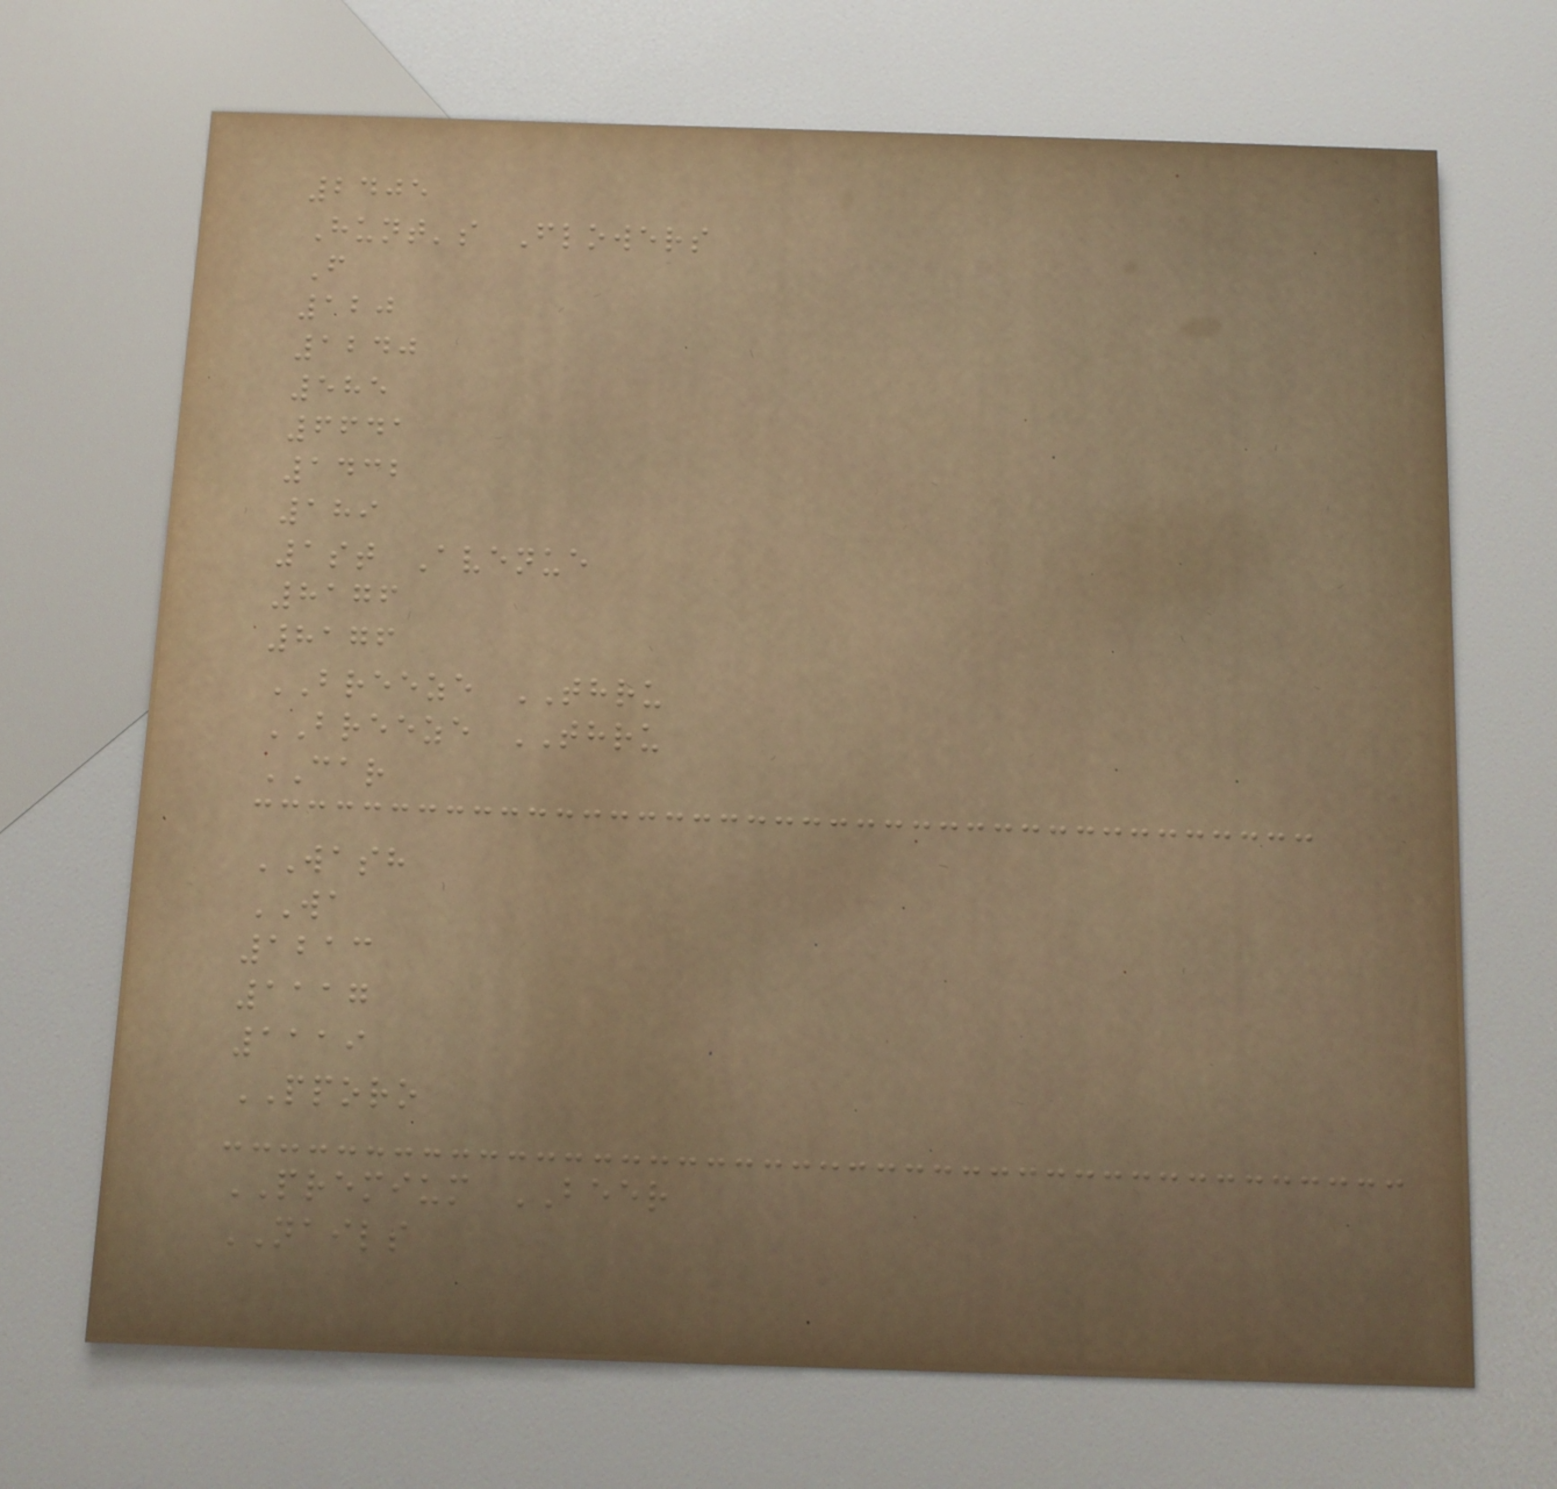2405
Hunt's Flowers
F
120
1240
585
6641
1432
189
1st Avenue
8176
8176
BREEZE THRU
BREEZE THRU
CAR
WASH
WA
1213
1117
1119
PPORO
PREMIUM BEER
NAILS
